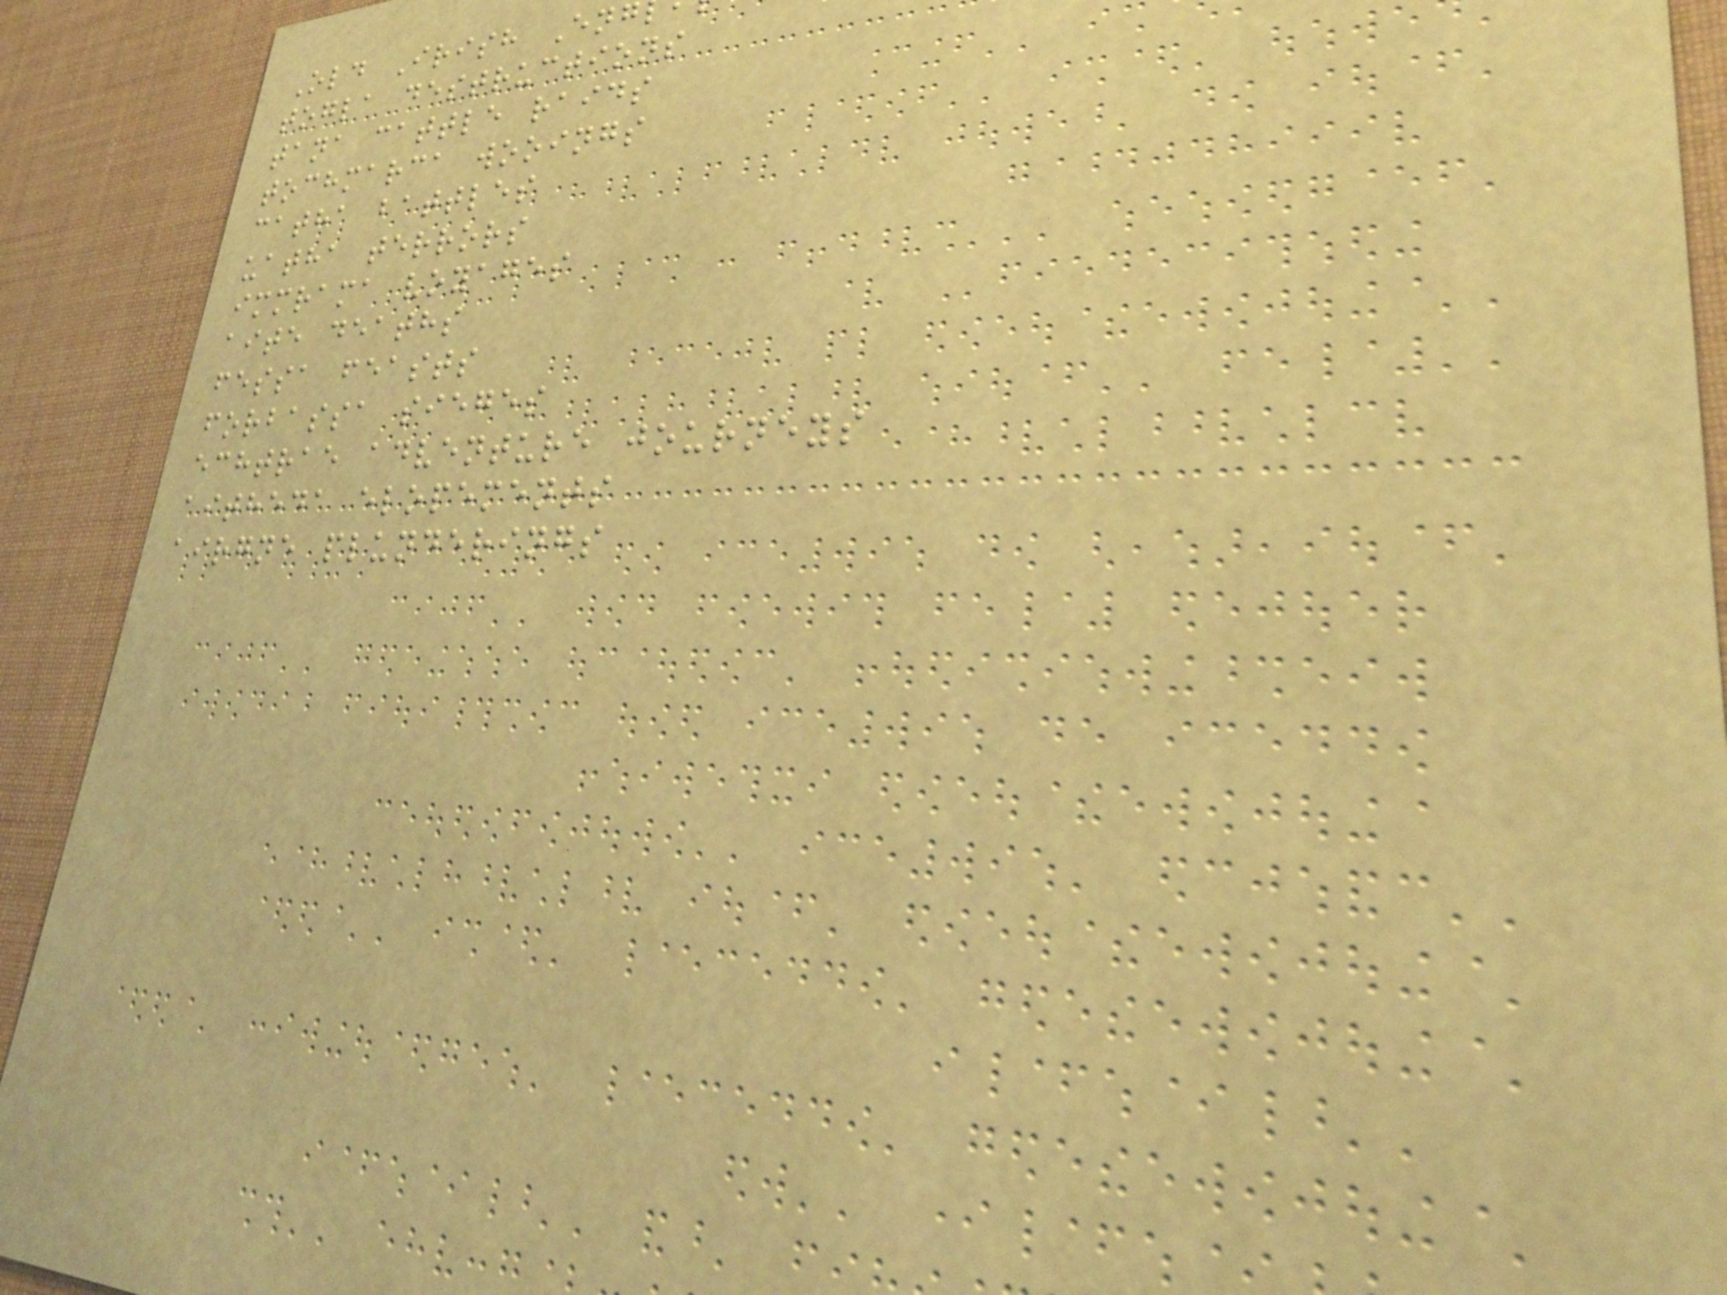Old Irish Eng
togla destructions
tana cattle raids
tochmarca wooings
catha battles
uatha terrors
immrama voyages
aite deaths
fessa feasts
forbassa sieges
echtrae adventure journeys
aitheda elopements
airgne plunderings
